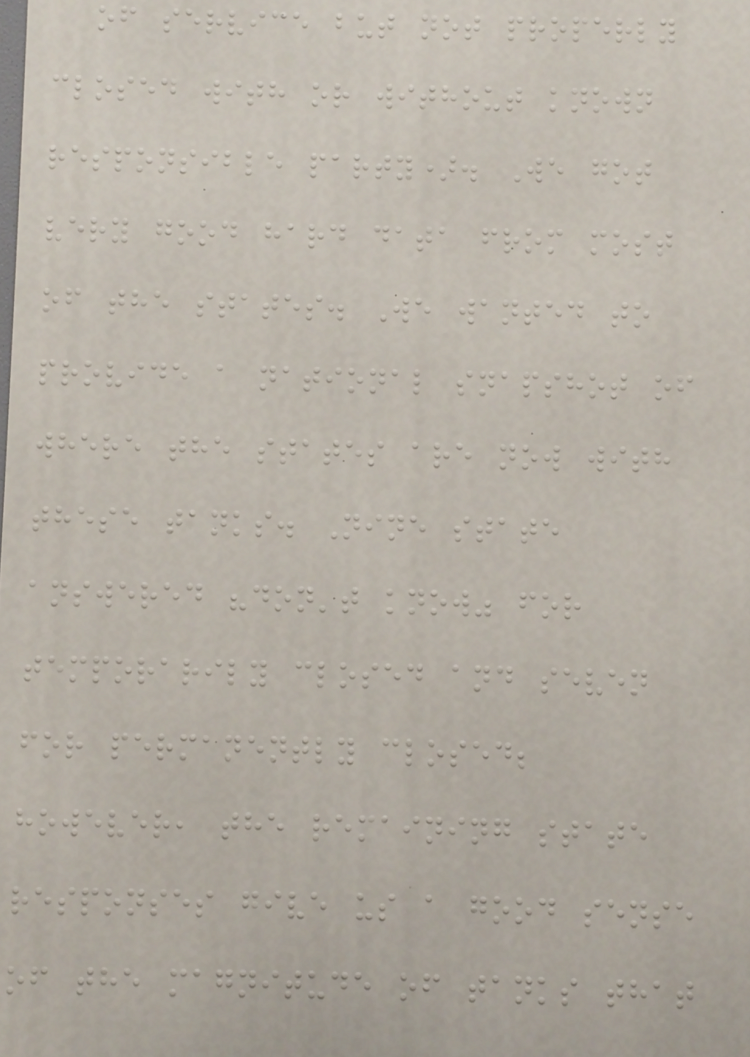of service but not properly
closed with or without known
responsible party). We got
very good hard data from most
of the states. We wanted to
provide a national snapshot of
where the states are now with
these tanks. Nine state
answered "don't know" for
temporarily closed and seven
for permanently closed;
however, the remaining state
responses give us a good sense
of the magnitude of tanks that
